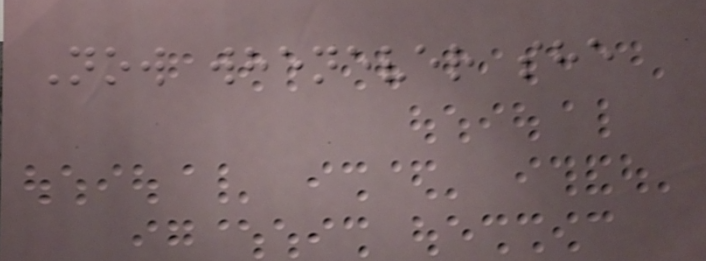Now whenever she
